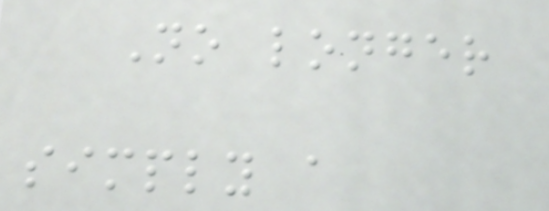No longer
simply a
